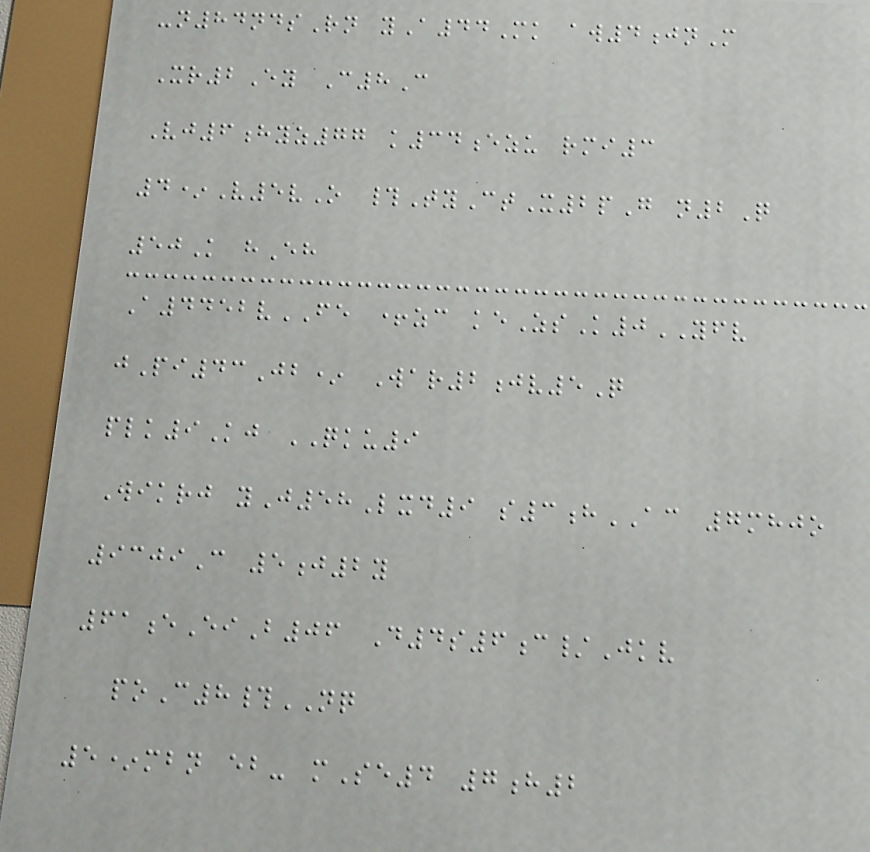-n84ndsRn yA44Mk aw4jnM
Xr2Ey C8C
Vj6hyz77 k34ezu rmi3
4*V5vO #TyCtX2pG n2Q
50K hEh
A4452vFE +zc keZsK0YFV
jPi43Jb* War2jv5Q
plk9Kj QKU9
Wikrj yJ58Lxd9 s3hAC 7mhjo
9309C 5j2y
61eEiB06 D4s6c/Jkv
poC8#NQ
5*mbn eb- mSe4 7h2
